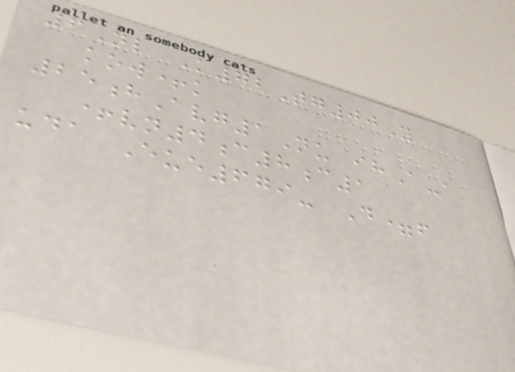6Nl K72Tg00Y
kow+k
25hAvg1Nu ihA-a
+vn4c8c1
uda Eue679- D=f
